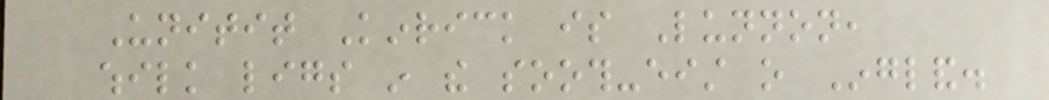Unitit Kinrick is Lunnon,
whilk ligs in the sooth-eist o Ingland.
